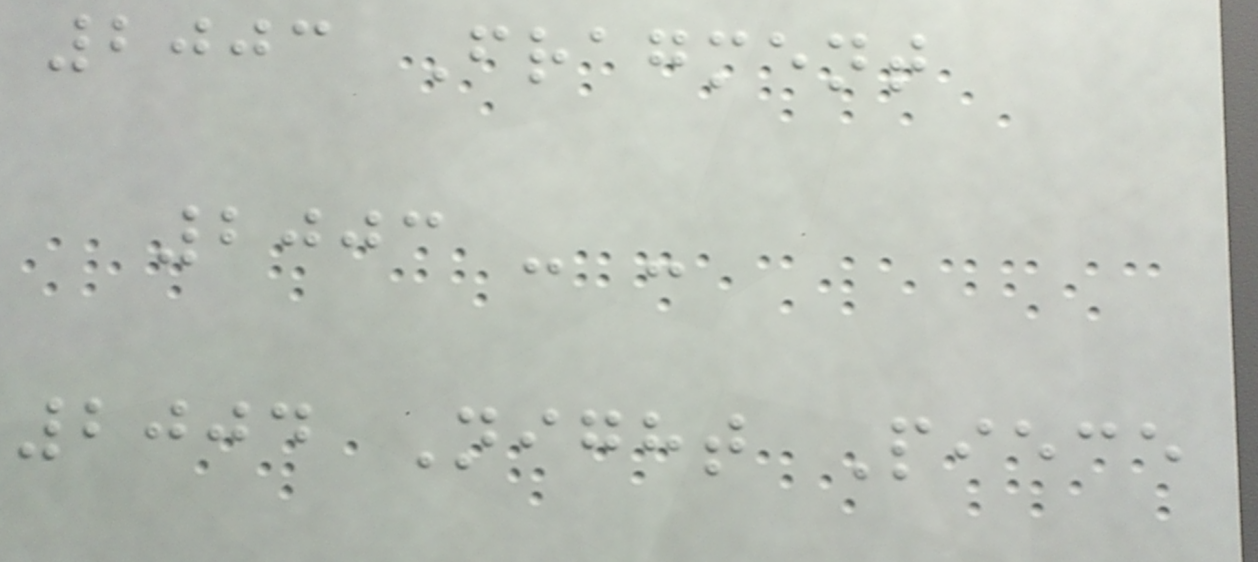2003 Fragment
2003 - -
2004 Night Piece
